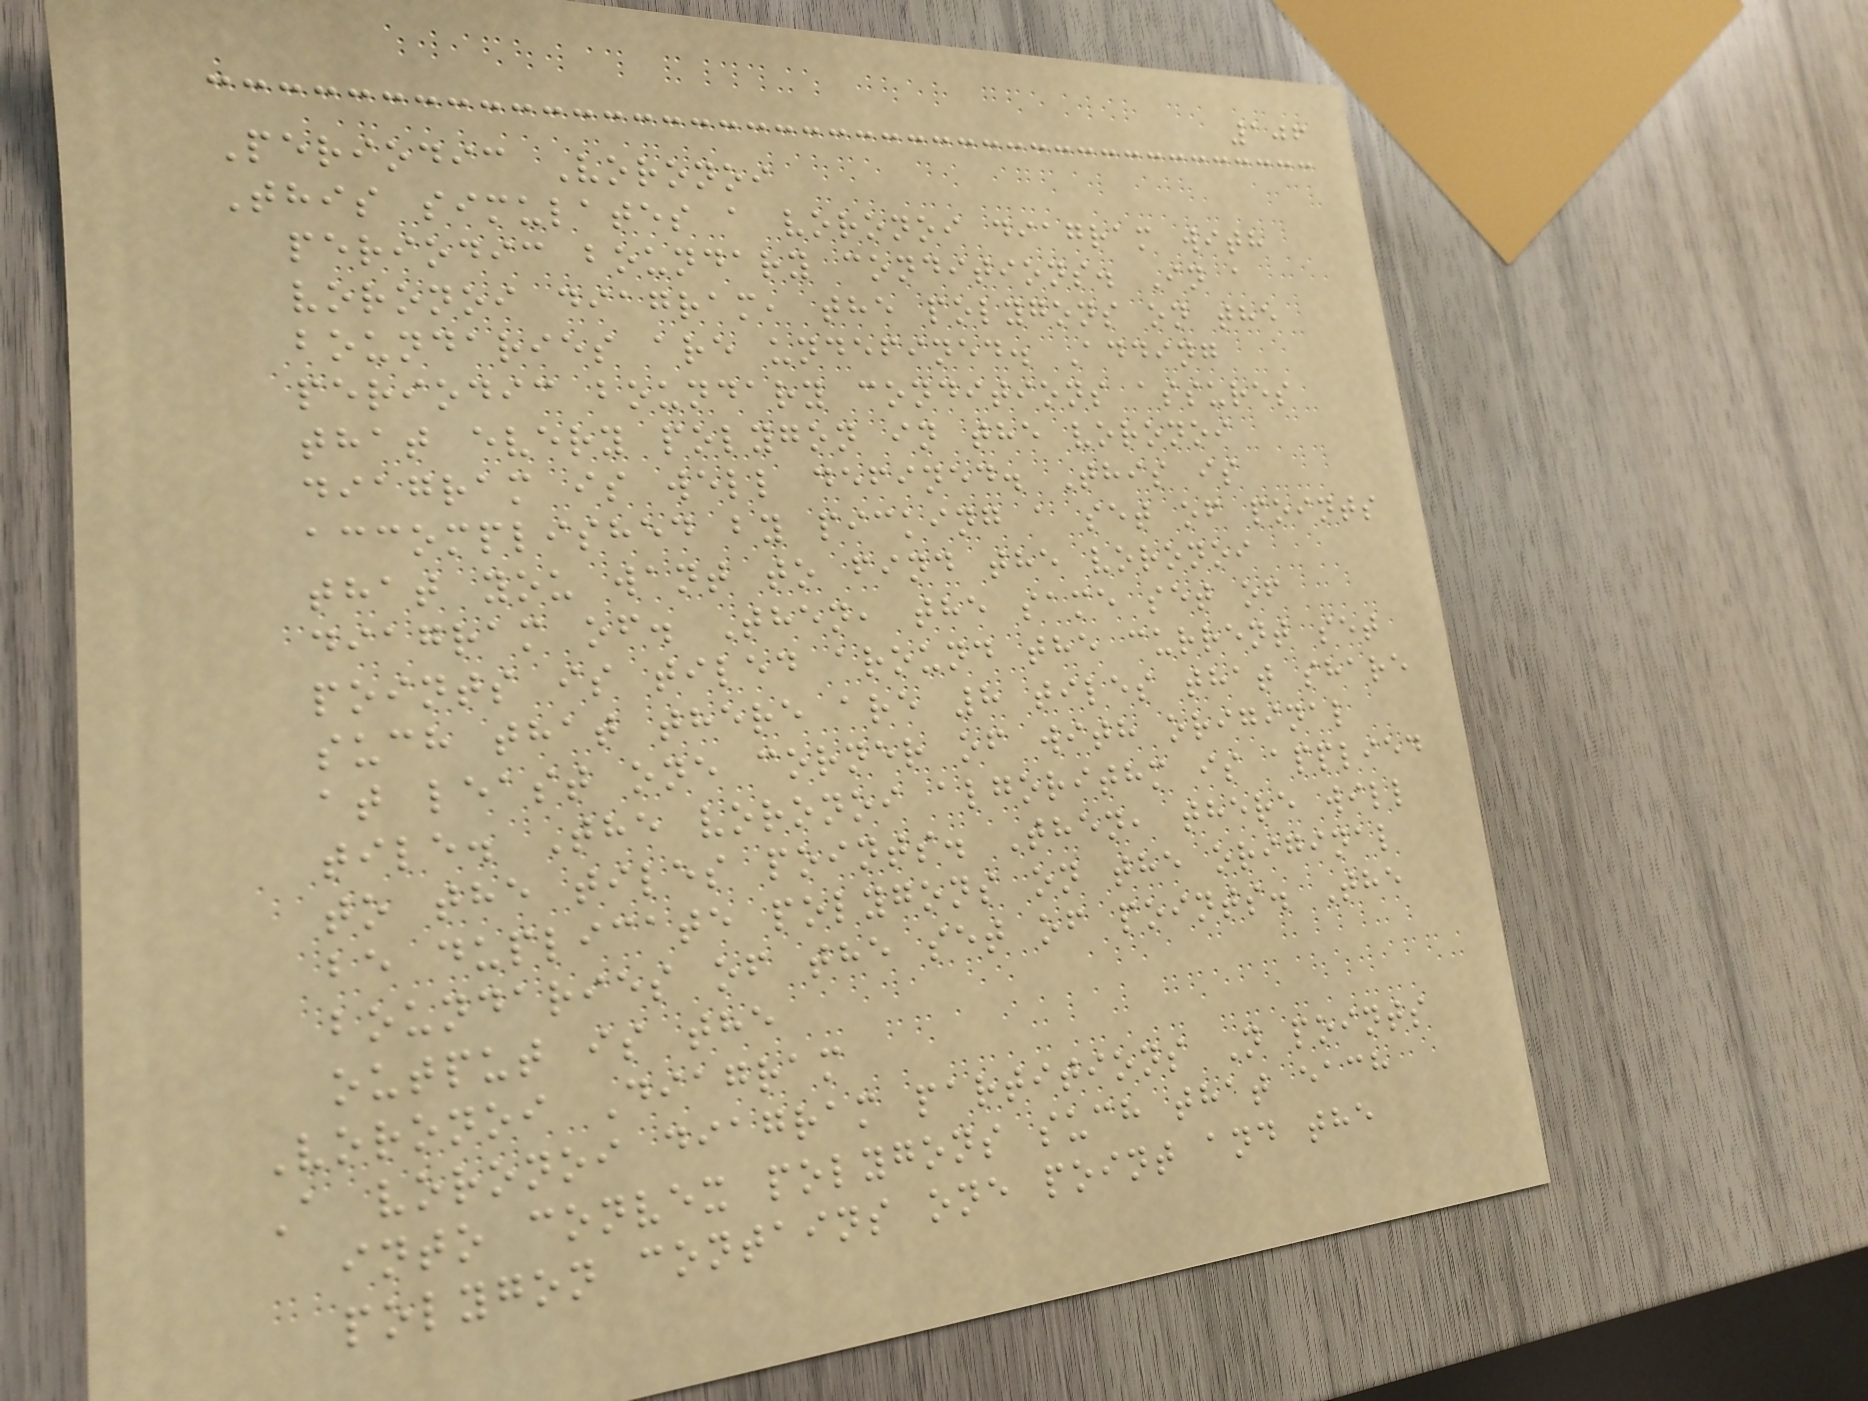106
Periodic Voronoi
This simulates a voronoi diagram with
periodic boundary conditions. In a
voronoi diagram, the polygons on the
boundaries are undefined. Adding
periodic boundary conditions assures
that every polygon in the voronoi
diagram is well defined. This is
accomplished by picking a set of points
that you want to find the voronoi
diagram of. Then, the same set of
points is tiled around the current set
such that there are 8 tiles that share
at least one corner of with original
tile. The voronoi algorithm is applied
to the tiles points. Then, there will
be duplicate polygons on the original
boundaries of the set of points. The
output is the
Voronoi Diagram
A voronoi diagram partitions N points
into convex polygons such that each
polygon contains one point and the
